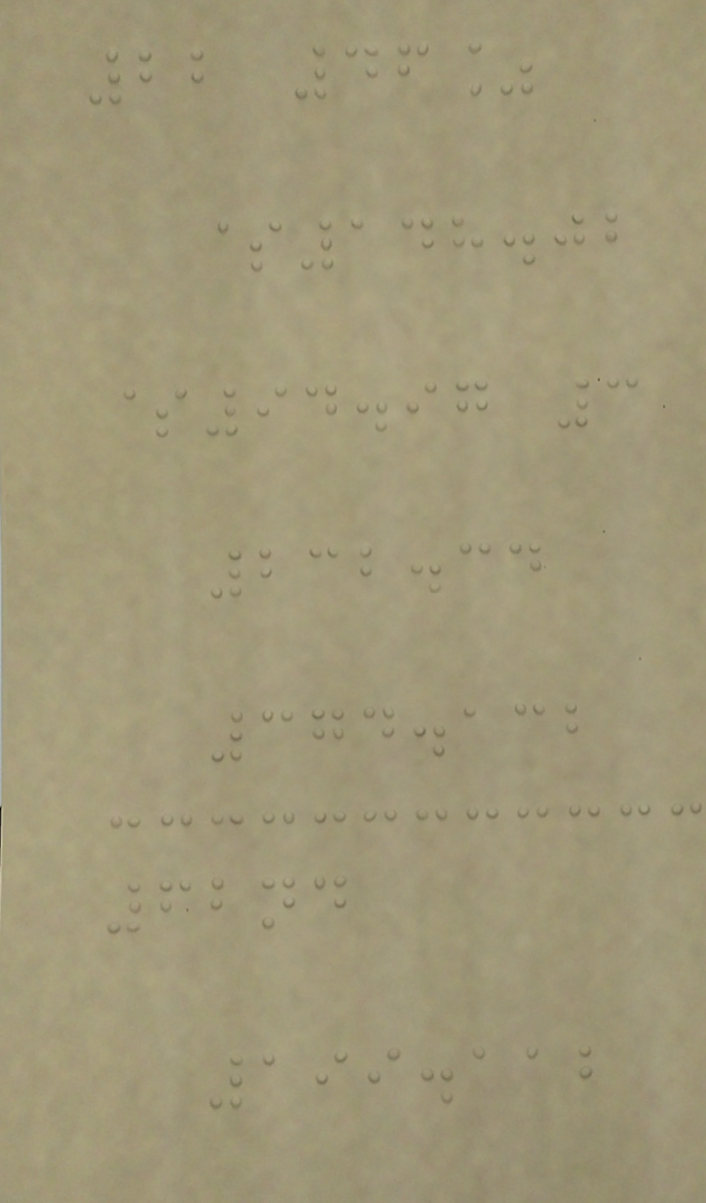22 46%
$148.02
$94.97 3
232.34
374.132
62nd
199.112
